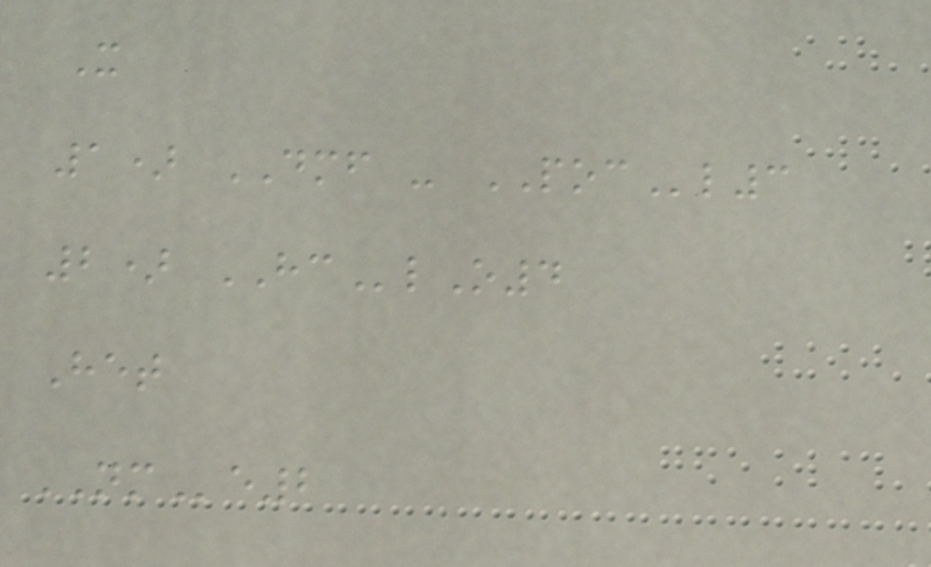X
1) DMF - POCl3
2) HClO4
Het
NMe2
